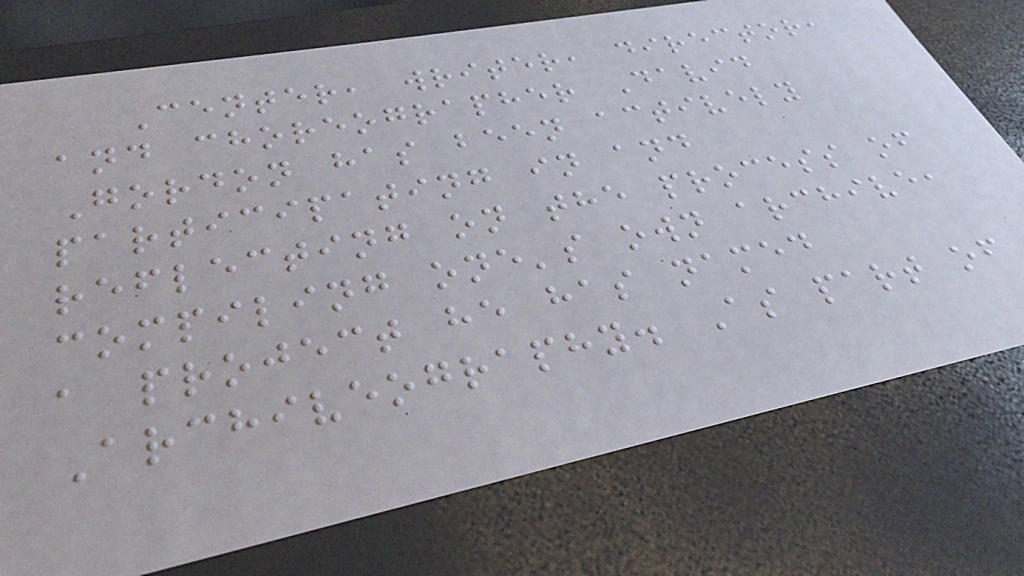Center, writer, director,
and choreographer David
Gordon has been actively
participating in and
reflecting on the process of
compiling one's own archive,
a project he has named
Archiveography. As part of
